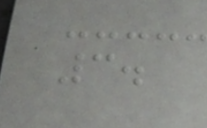3.
